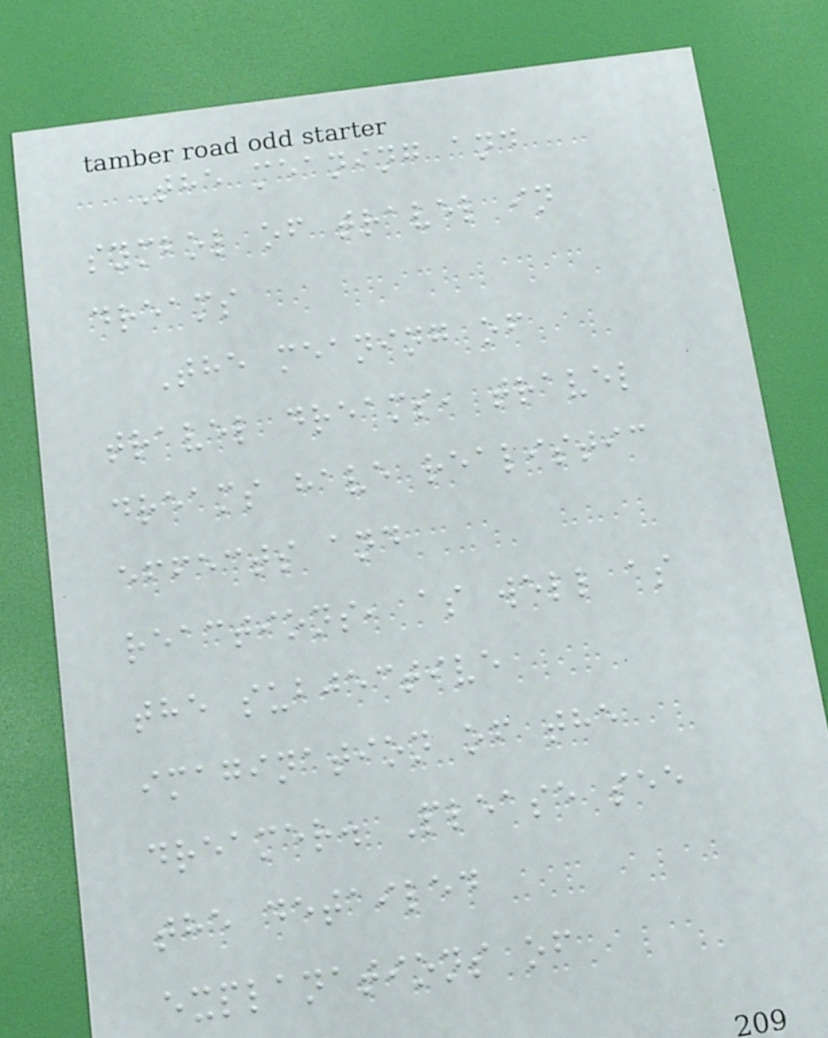The meaning and
symbol of travel in
dreams
The meaning of
travel dreams, travel
dreams have realistic
effects and
reactions, as well as
the subjective
imagination of the
dreamer. Please see
the detailed
explanations of
